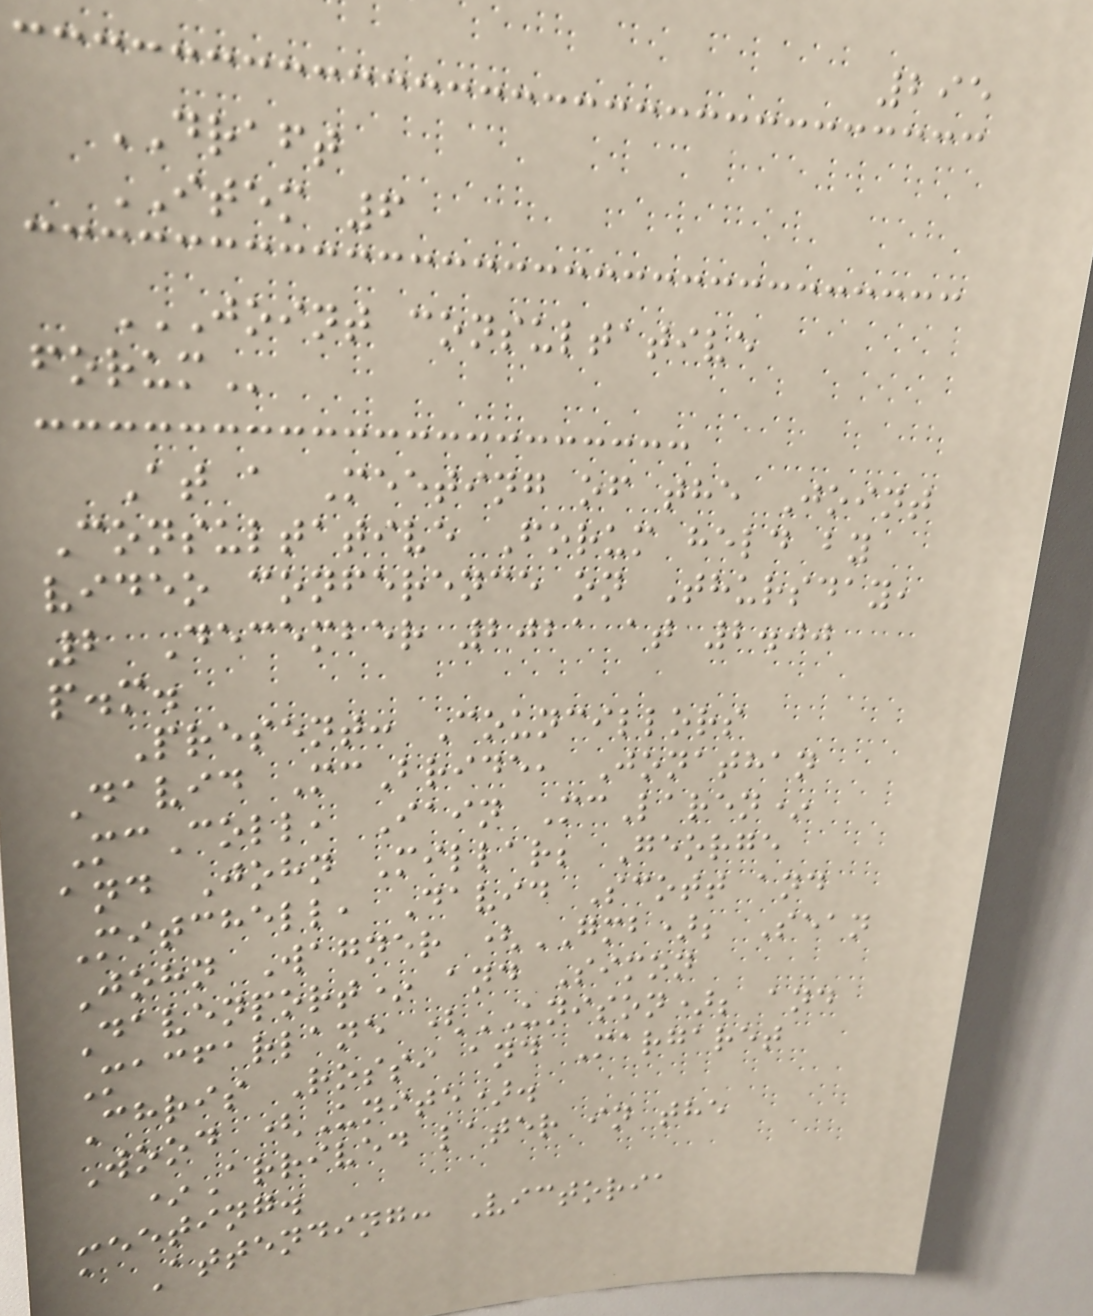295
DRAFT
ITEM 6
JOINT CONSULTATIVE
FORUM
At a Meeting of the Joint
Consultative Forum held by
video conference on Thursday,
2 December 2021 at 2.00
p.m.
Present: Councillors
David McBride, Jonathan
McColl, Iain McLaren*
and John Millar; George
Mitchell, David Scott and
John Wagner (GMB); Sean
Davenport* and Simon
Macfarlane (UNISON); and
Chris Rossi and Margaret
Wood (Unite).
*Arrived later in the
meeting.
Attending: Victoria
